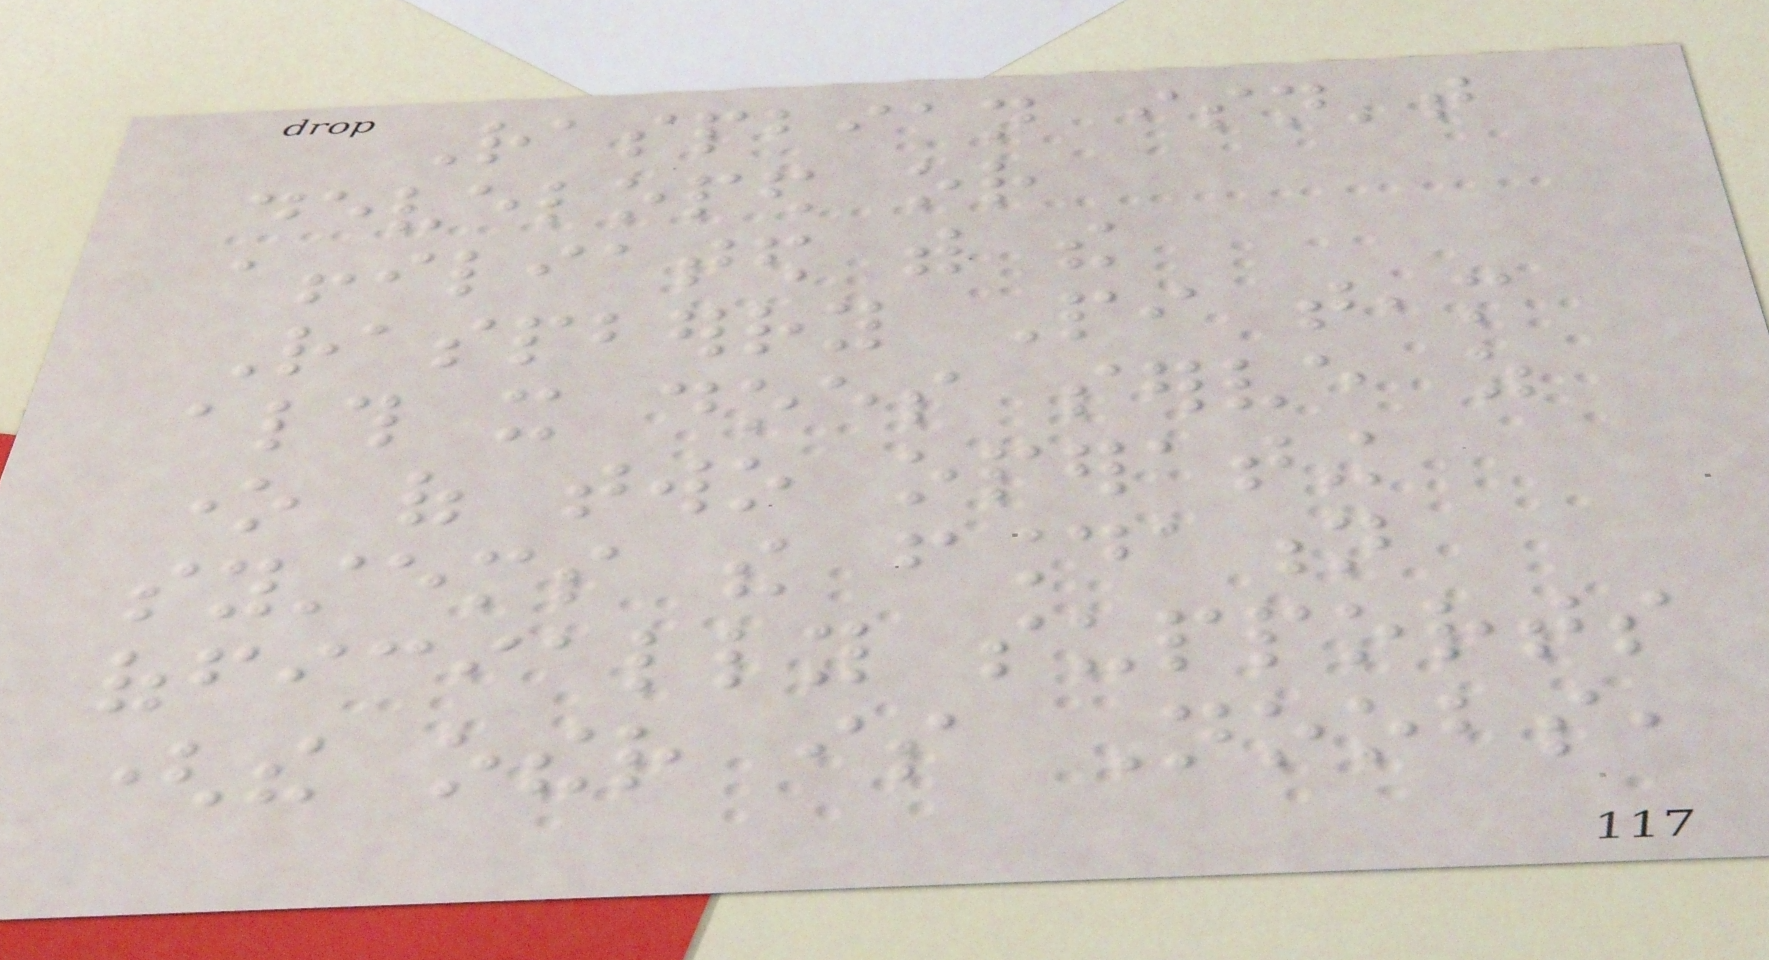Raspbian isn't
developed or
affiliated with the
Raspberry Pi team
although it does serve as
one of two operating
systems the foundation
officially supports
(the other is Noobs,
